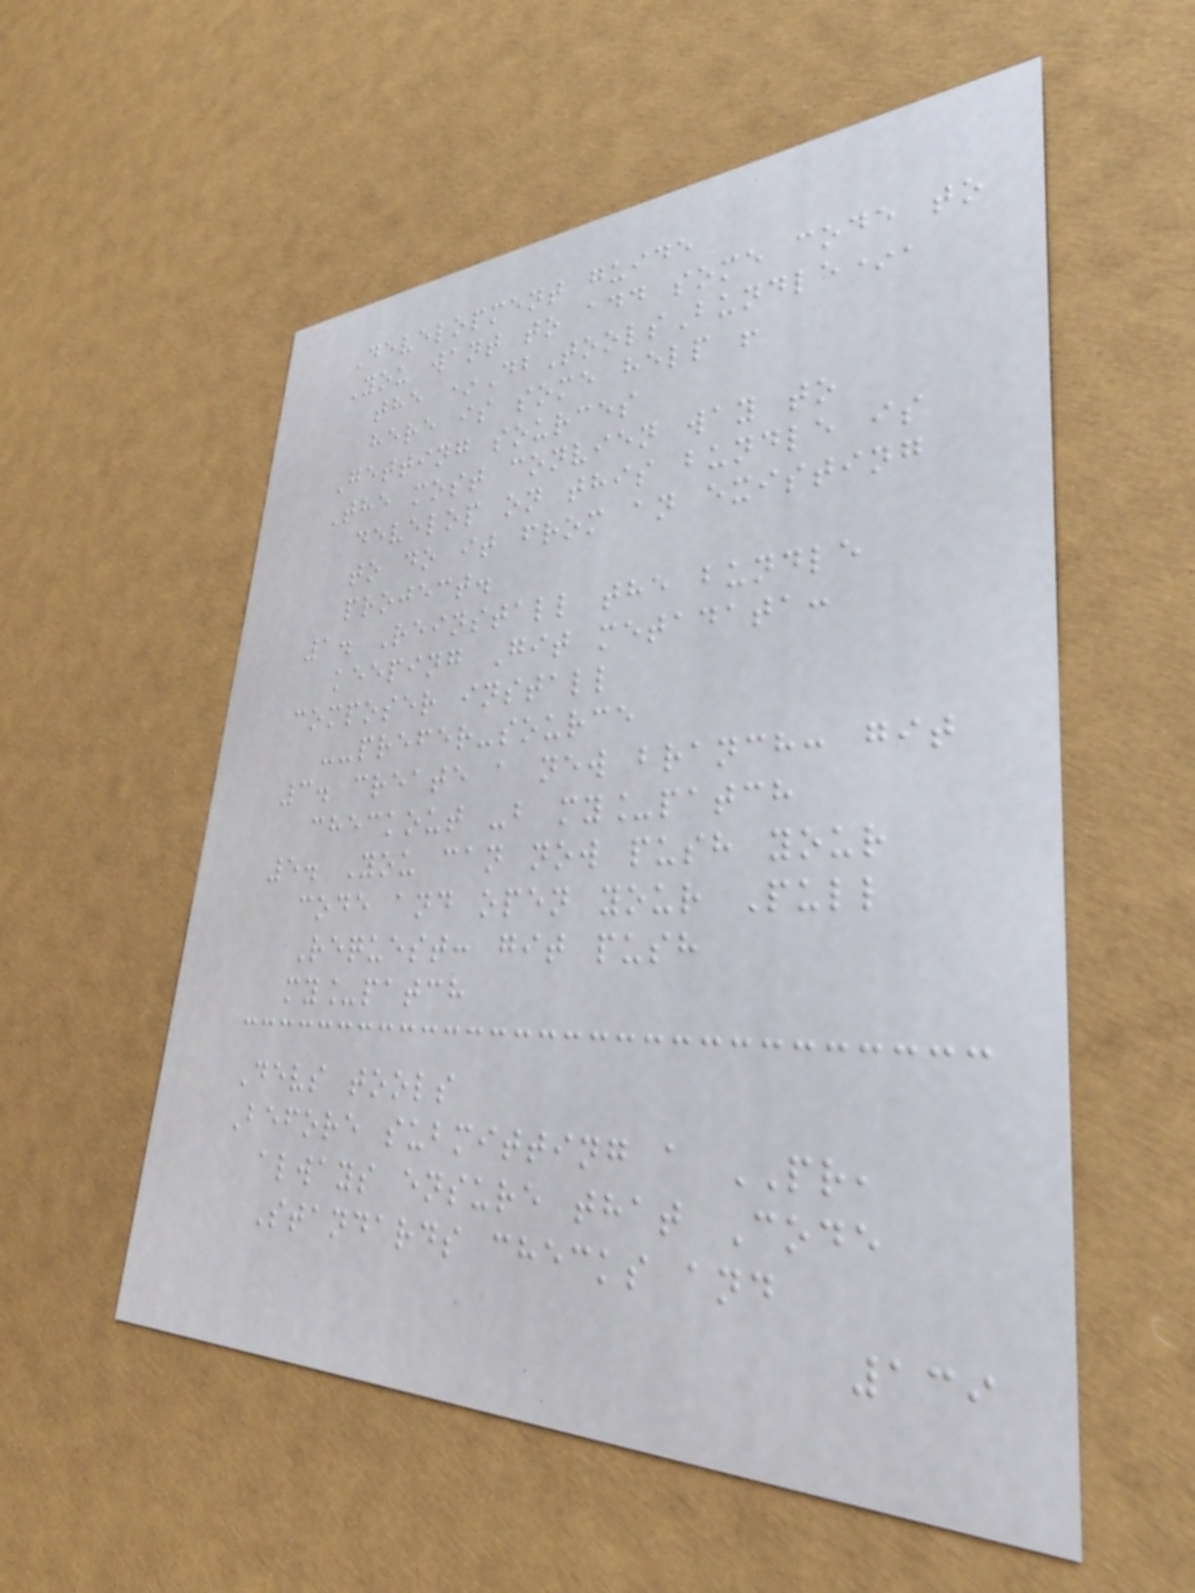Development guide
You want to add some code to
the *DbToolsBundle*,
here is some help !
Getting sources
The most convien way to
develop on this bundle is
to do it from an existing
project.
1. Reinstall the bundle
keeping Git metadata:
composer install
--prefer-source
3. create a new branch: git
checkout -b my_patch
5. You can now push your
code and open your Pull
Request: git push
my_patch
Devs tools
Before submitting a PR,
always ensure that Code
Standards checks and
139
